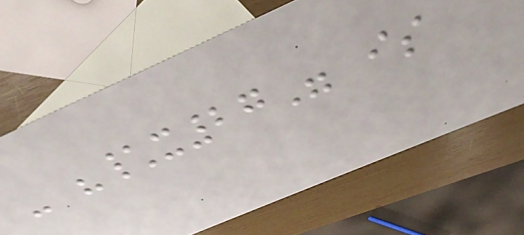- "\x27" is
